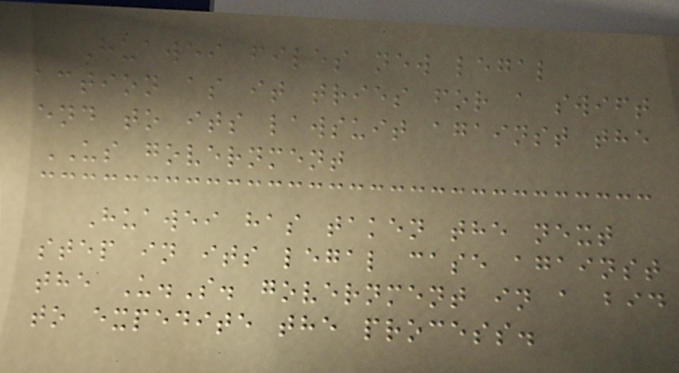Huawei files new legal
action as it tries for a swift
end to its lawsuit against the
US government
Huawei has taken the next
step in its legal case against
the U.S. government in a bid
to expedite the process.
